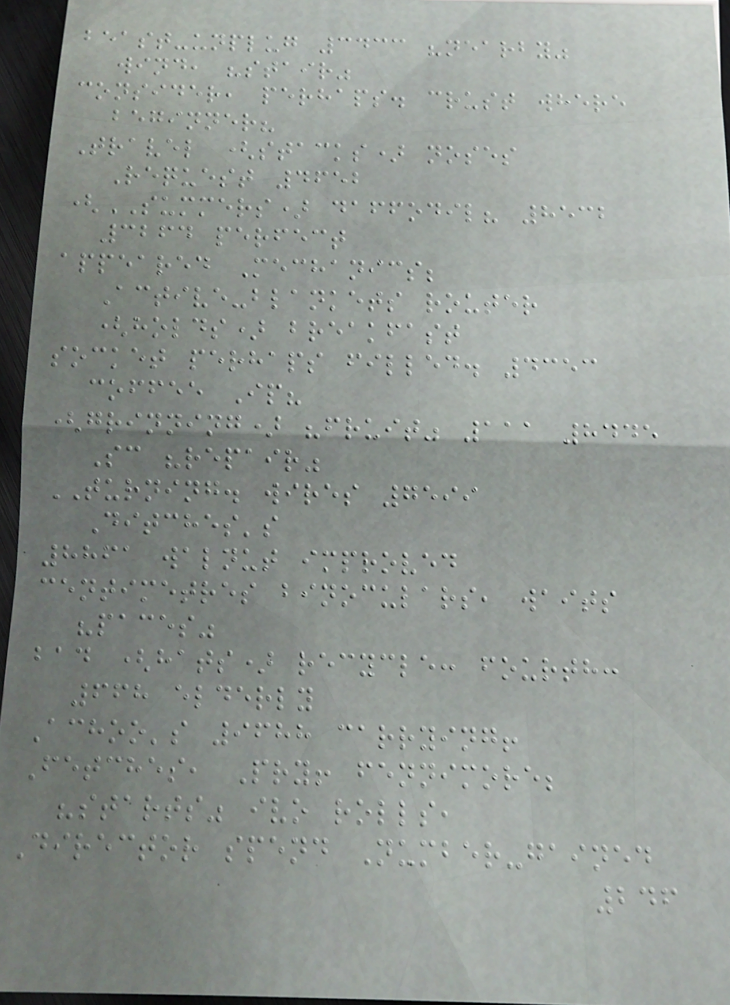beast-unplug 3433 "nearby"
wind, "stair"
consider, perhaps. crust where
beginner?
Travel (stacks) noses
Request 4652
(SUMMERS) daffodil? 8532
3264 perfect
appeared Mechanics;
Active-blankets router
(holds) breakfast
socket perhaps filled. 4353
coffee Ip?
(grinning) "fruit" 111 8445
Sc "repair"
TURNING. wires 7599
Ditches's
8861 walnut improved
centimetres binoculars, waits
"paces"
bad (hats) recycle: fourth:
668 elderly
Achoo's 9688 carrying!
Fetches, Pry! fennimore;
"starts" ivo rolls,
Director spend Number-gained
246
